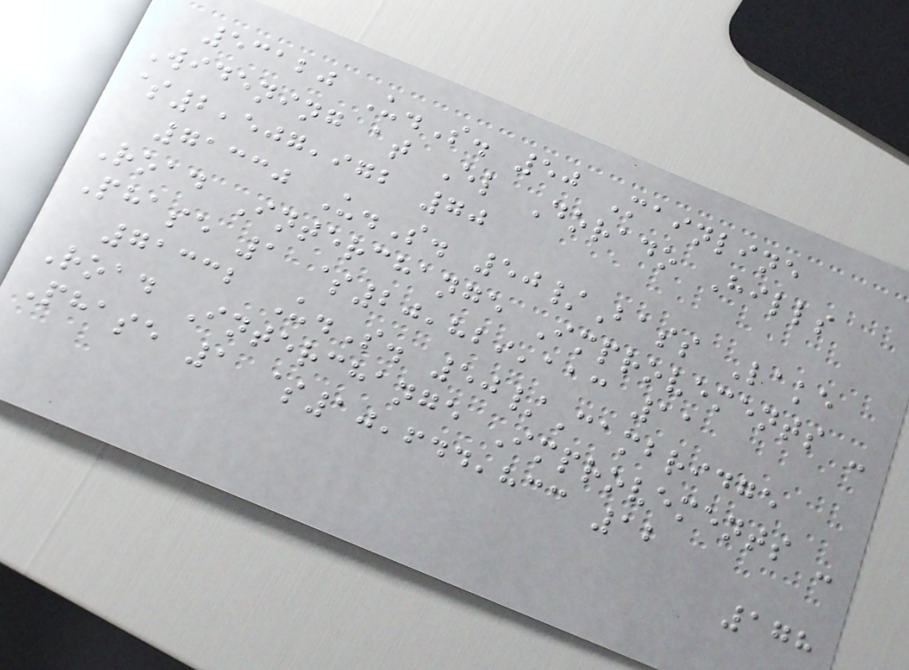53120 U.S. 50 Mainline
Widening at El Dorado Hills
$2,507,972 70
71330 U.S. 50/Bass Lake
Road Interchange Improvements -
Phase 1 $20,829,113 11
71332 U.S. 50/Cambridge
Road Interchange Improvements -
Phase 1 $10,644,833 12
178
